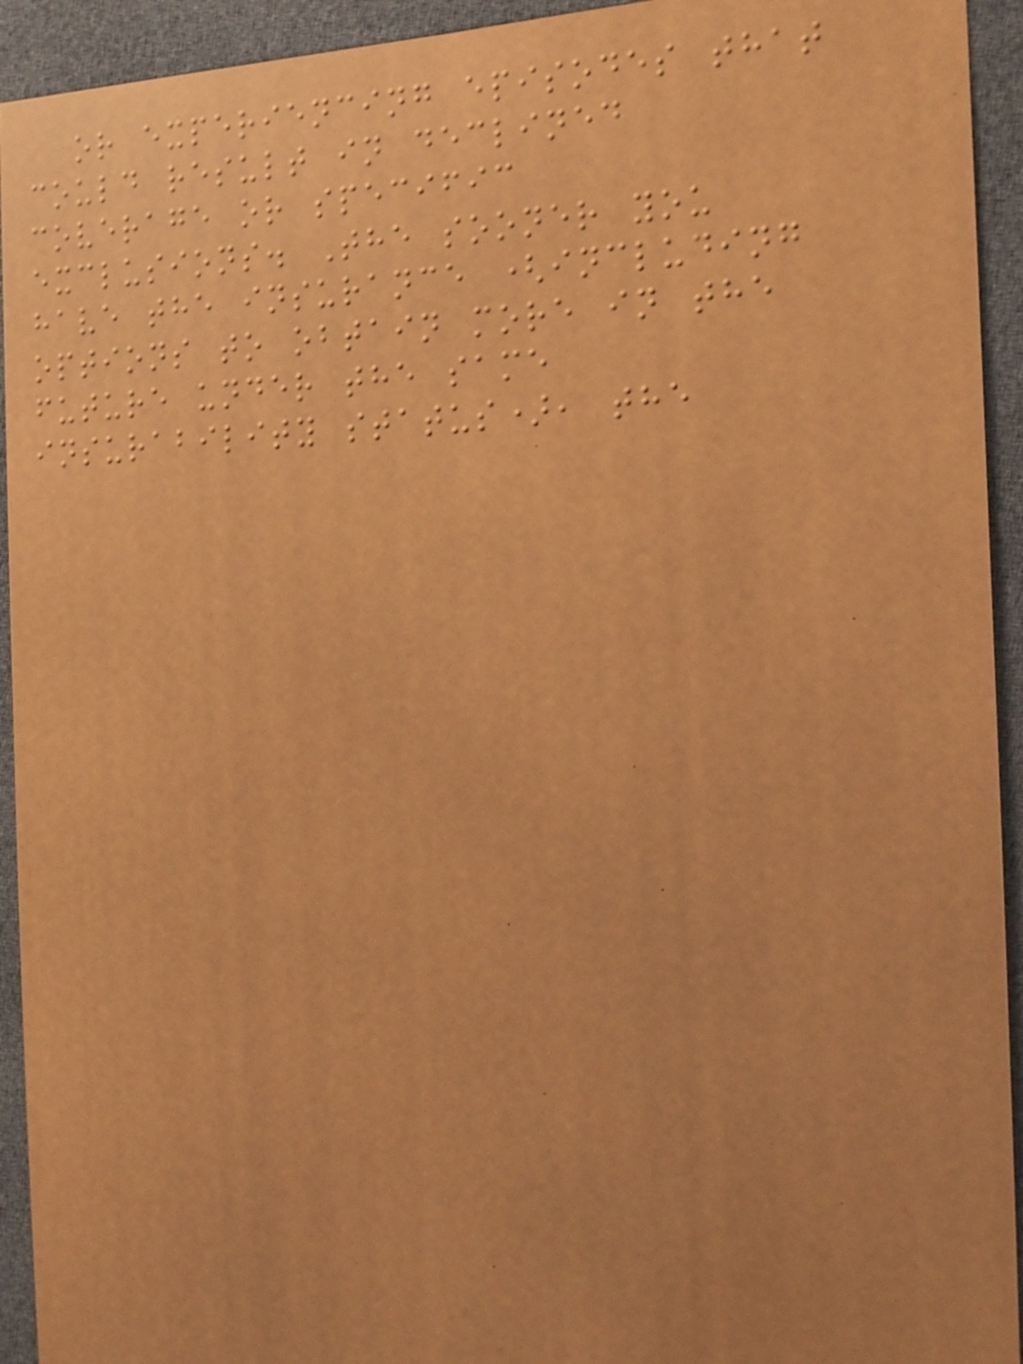or experiencing episodes that
could result in declined
coverage or specific
exclusions. The sooner you
have the insurance (including
options to obtain more in the
future under the same
insurability status), the
